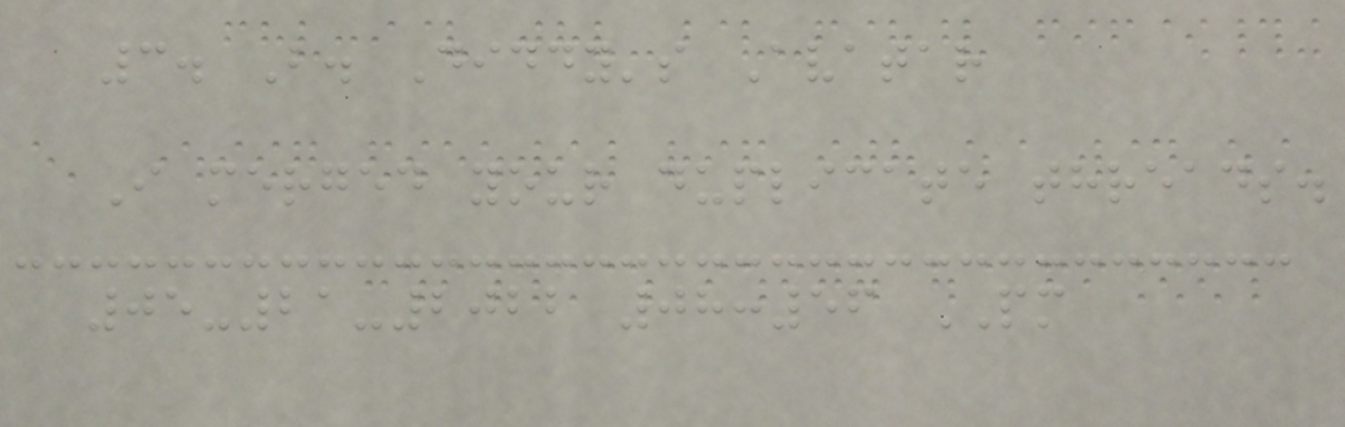3. B. Diddy's Avatar
I merged your duplicate threads.
05-21-2022 08:56 PM
